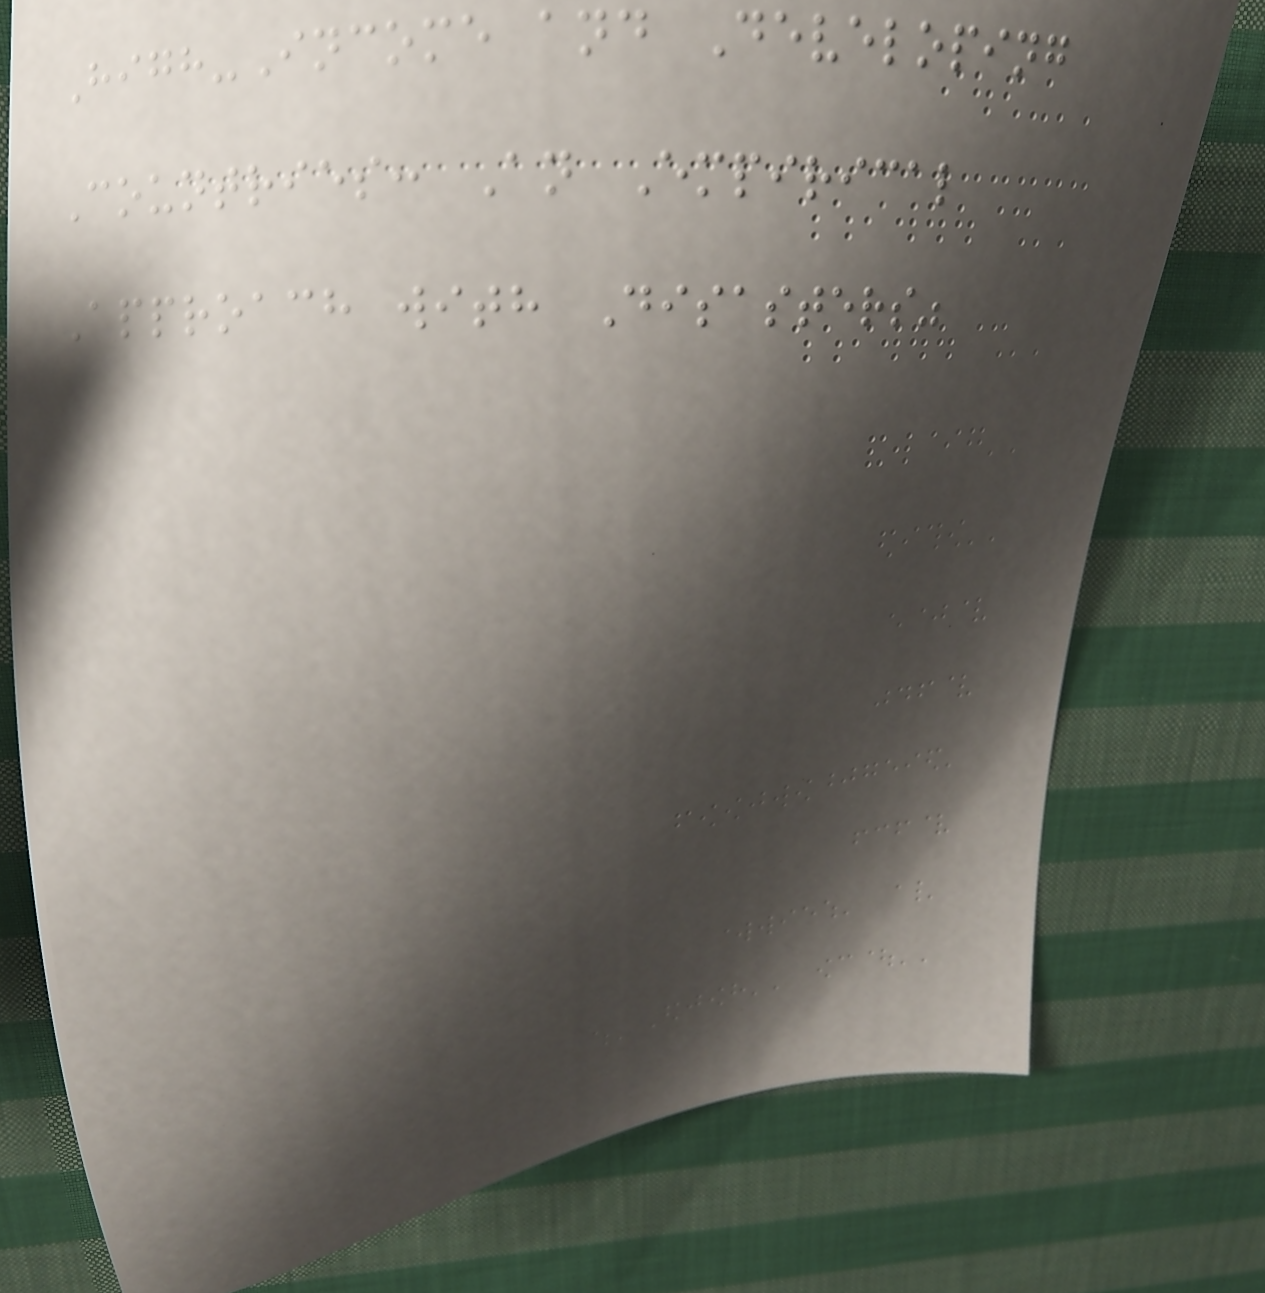High-Income and Developing
Countries: An Empirical
Approach with Disasters"
